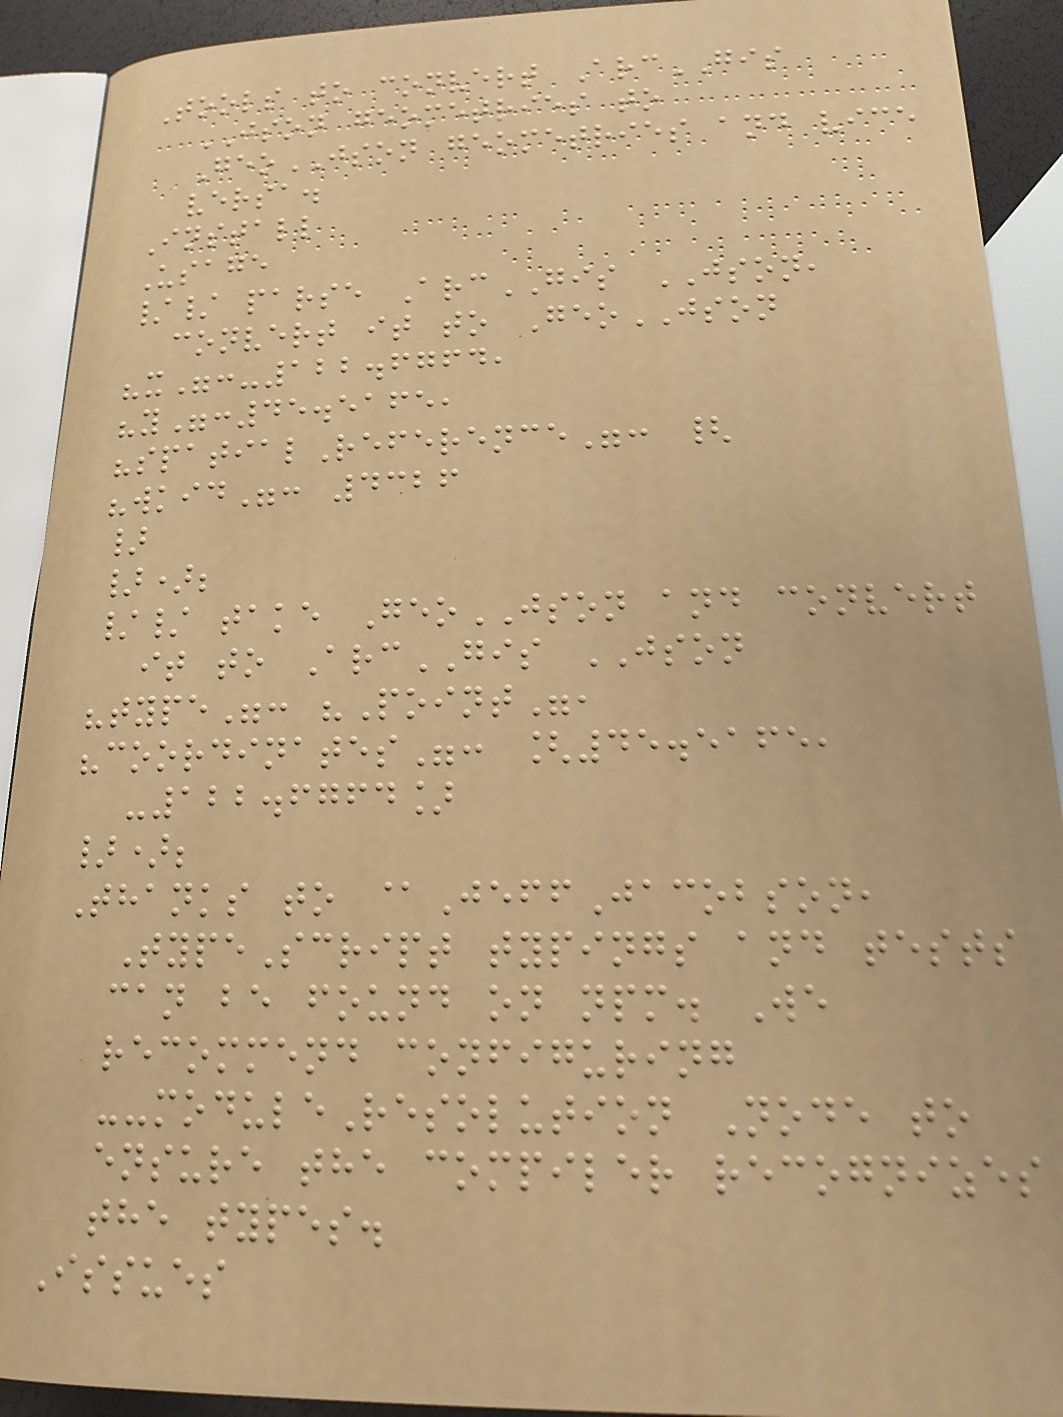Tools to convert ArcGIS
JSON geometries to
GeoJSON geometries and vice
versa.
Install
Usage
// parse ArcGIS JSON,
convert it to GeoJSON
"x":-122.6764,
"y":45.5165,
"spatialReference": {
"wkid": 4326
}
});
// take GeoJSON and convert
it to ArcGIS JSON
"type": "Point",
"coordinates": [45.5165,
-122.6764]
});
Thanks to @JeffJacobson,
TypeScript typings and tests
can be found on npm. We
recommend configuring
--moduleResolution Node to
ensure the compiler recognizes
the types.
Issues
